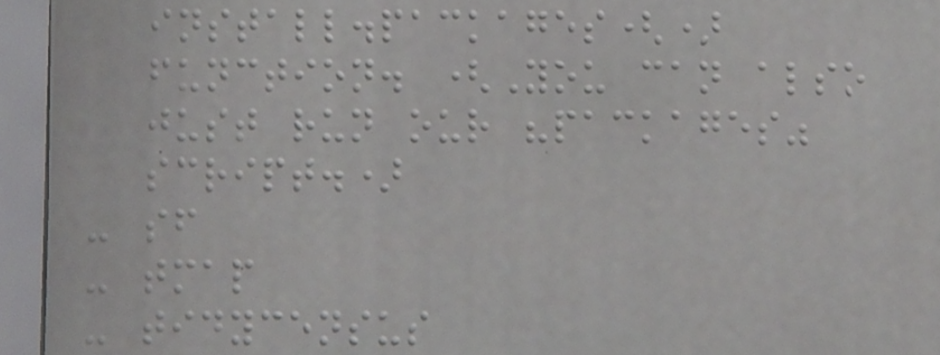install.packages()
function. (You can also
just run our "packages"
script.)
- sf
- tmap
- tidycensus
